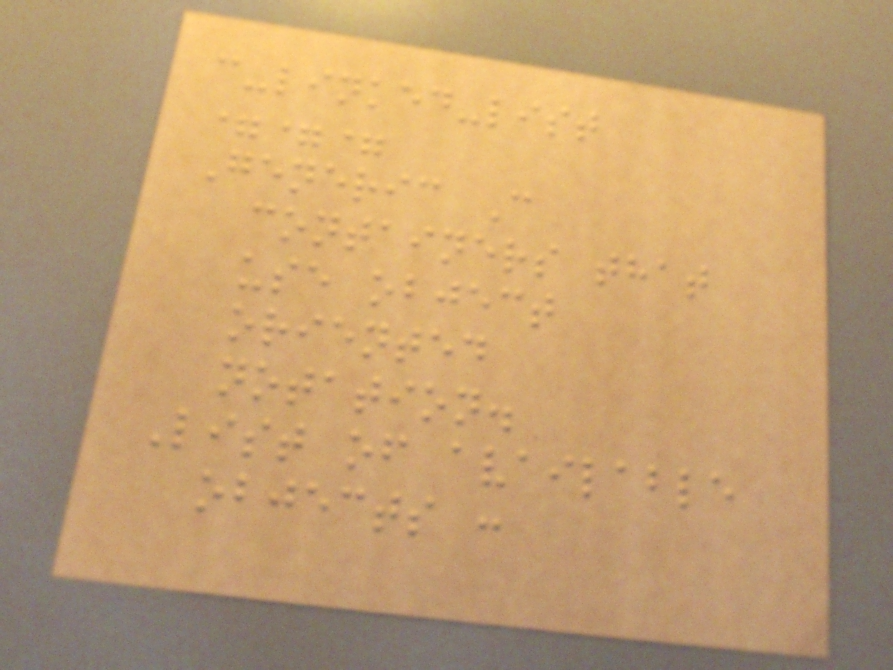c-linked-list
===
Generic C
containers that
use object
oriented
notation.
List of available
objects :
